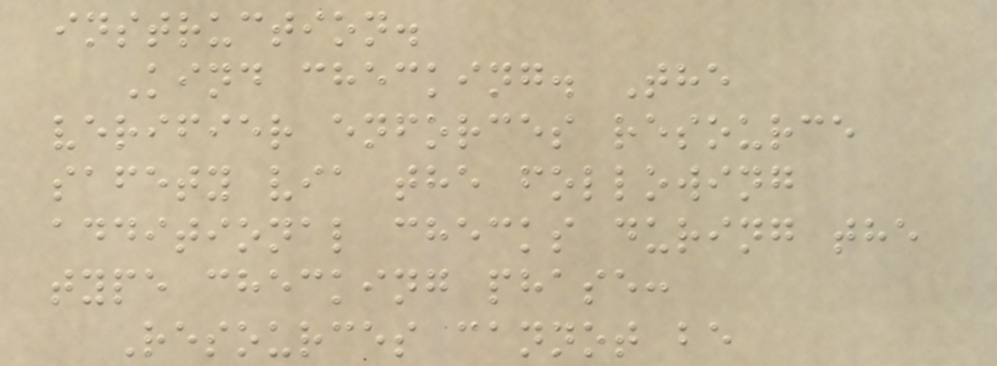instruction.
Kind checking. The
verifier enforces resource
safety via the following
additional checks during the
type checking phase:
Resources cannot be
